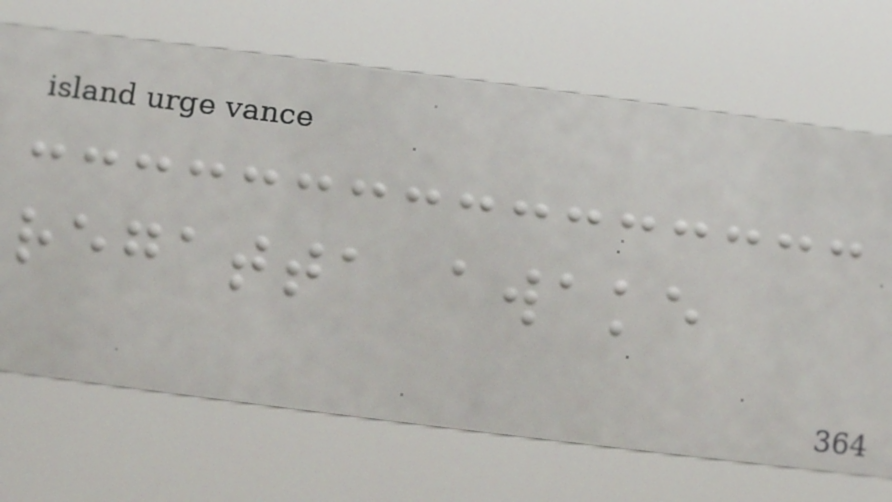regatta awake
